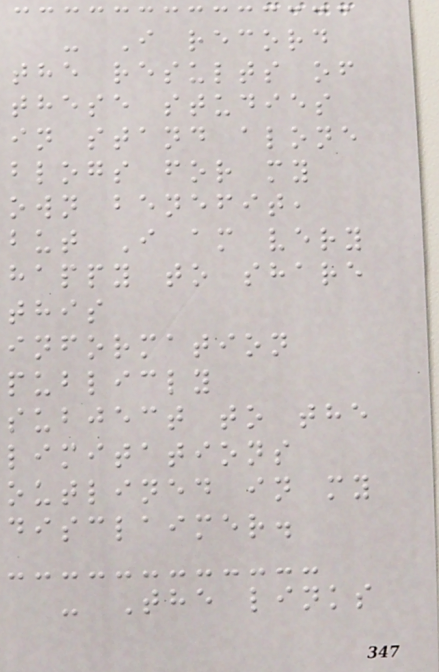- I record
the results of
these studies
in stand alone
blogs for my
own benefit,
but I am very
happy to share
this
information
publicly
subject to the
limitations
outlined in my
disclaimer.
- The links
